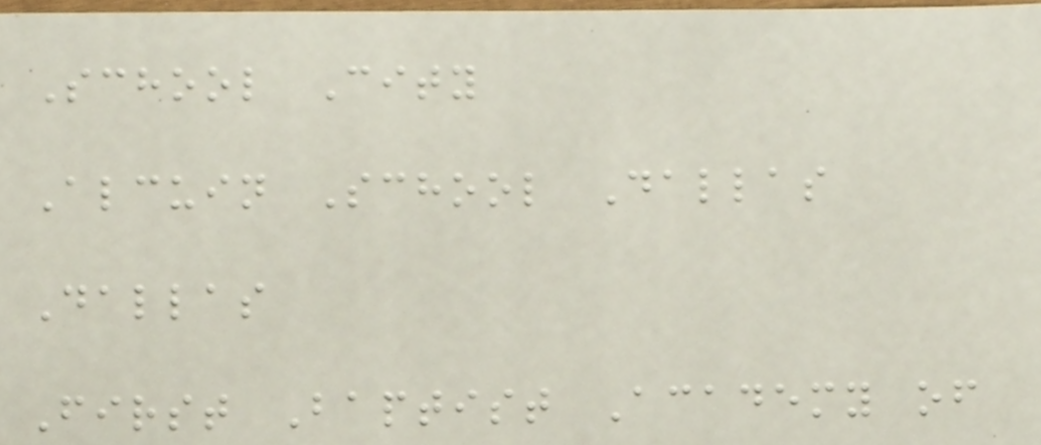School City
Alcuin School Dallas
Dallas
First Baptist Academy of
